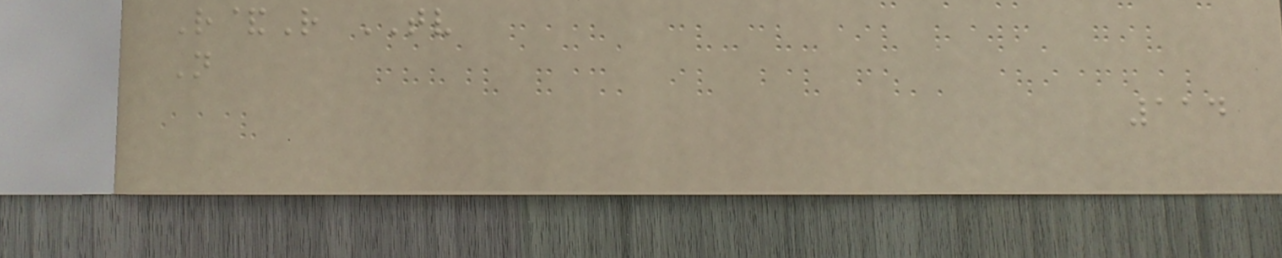R&R TV
N
114
